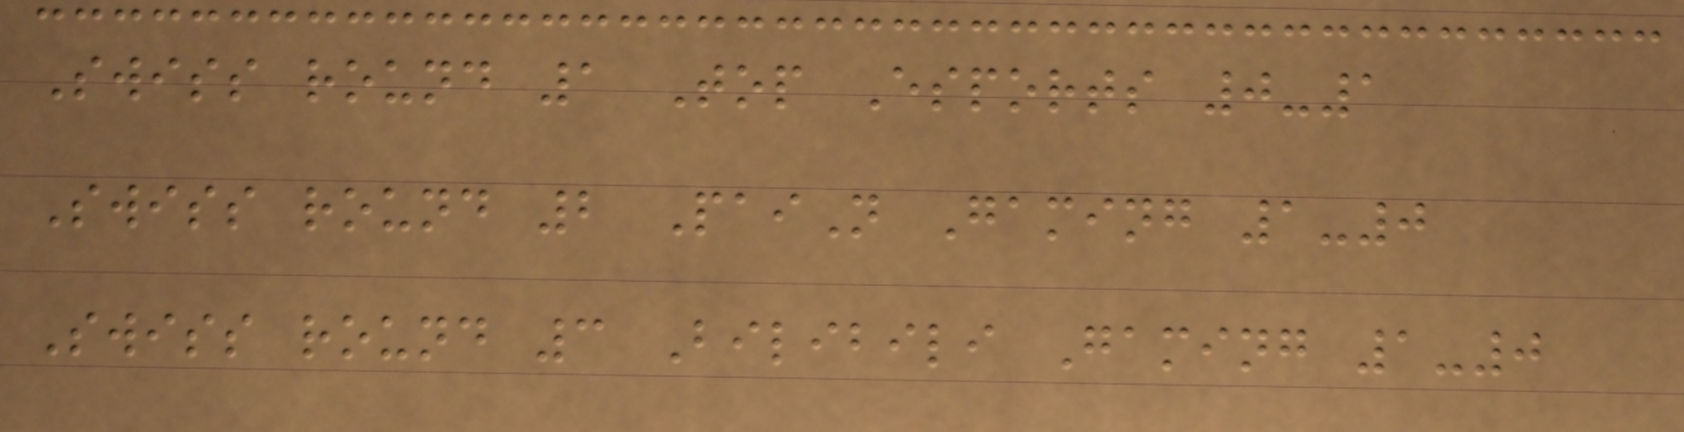Swiss round 1 Top Esports 0-1
Swiss round 2 PaiN Gaming 1-0
Swiss round 3 Bilibili Gaming 1-0
